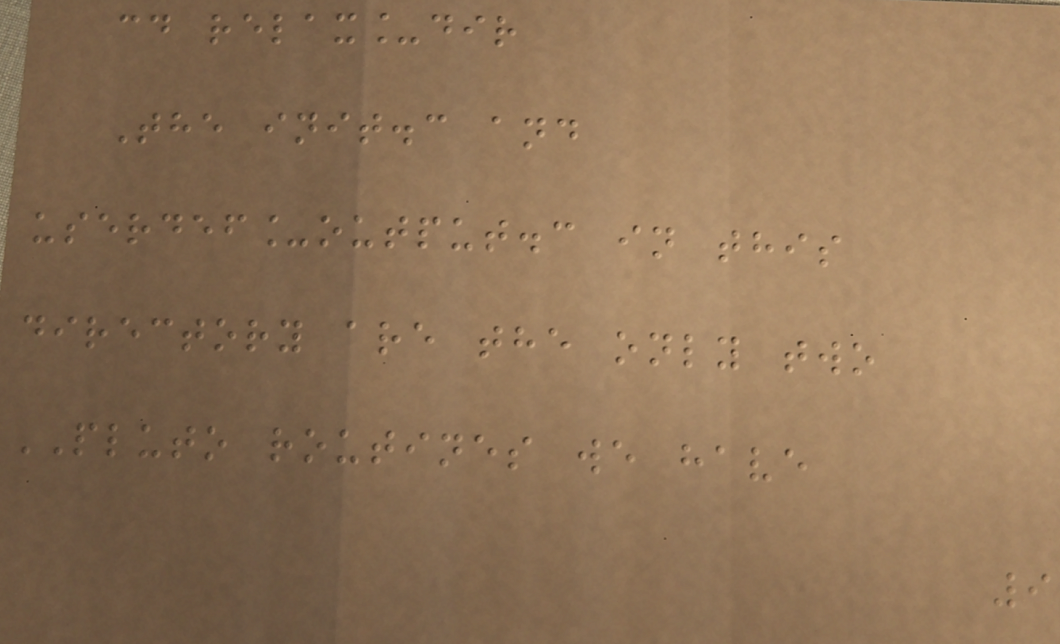cd relax_dir
The init.c and
userdef_output.c in this
directory are the only two
PLUTO routines we have
9
